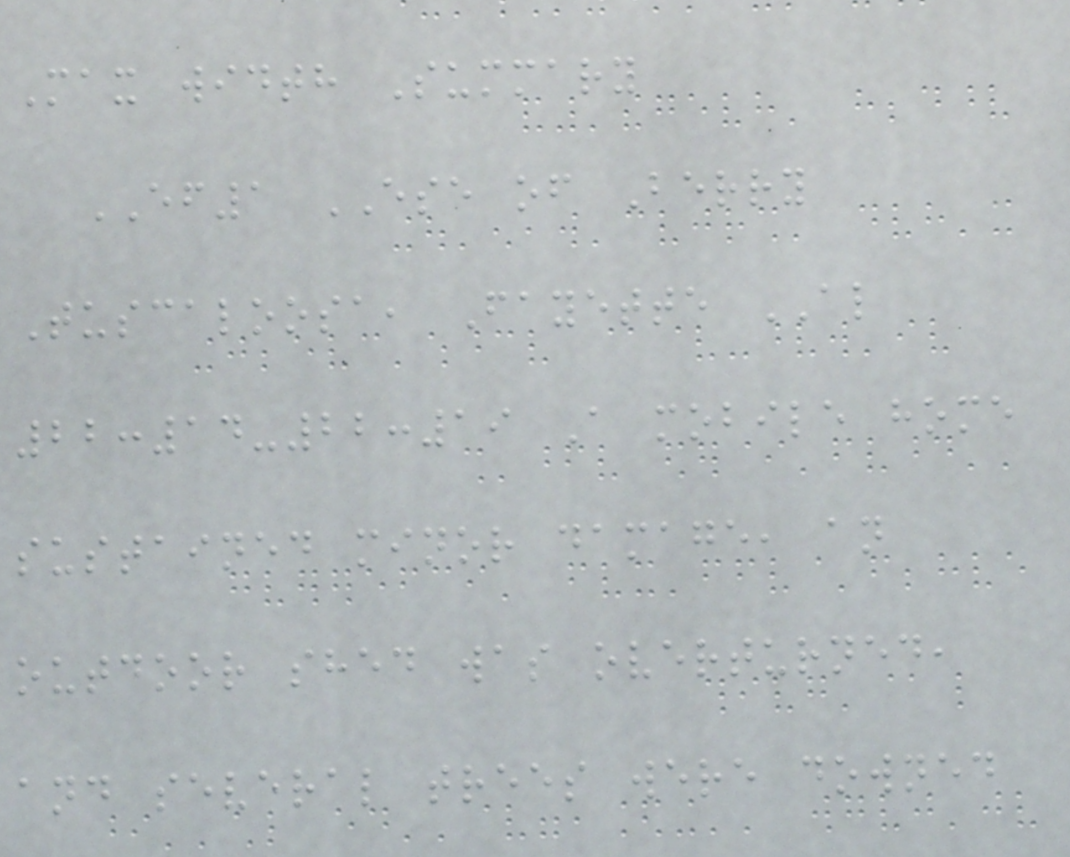Max width Summary
EF1 ESE of Berry
Tuscaloosa, Fayette AL
22:14-22:19 A mobile home
sustained minor damage, an
outdoor shed was overturned,
and several trees were downed
